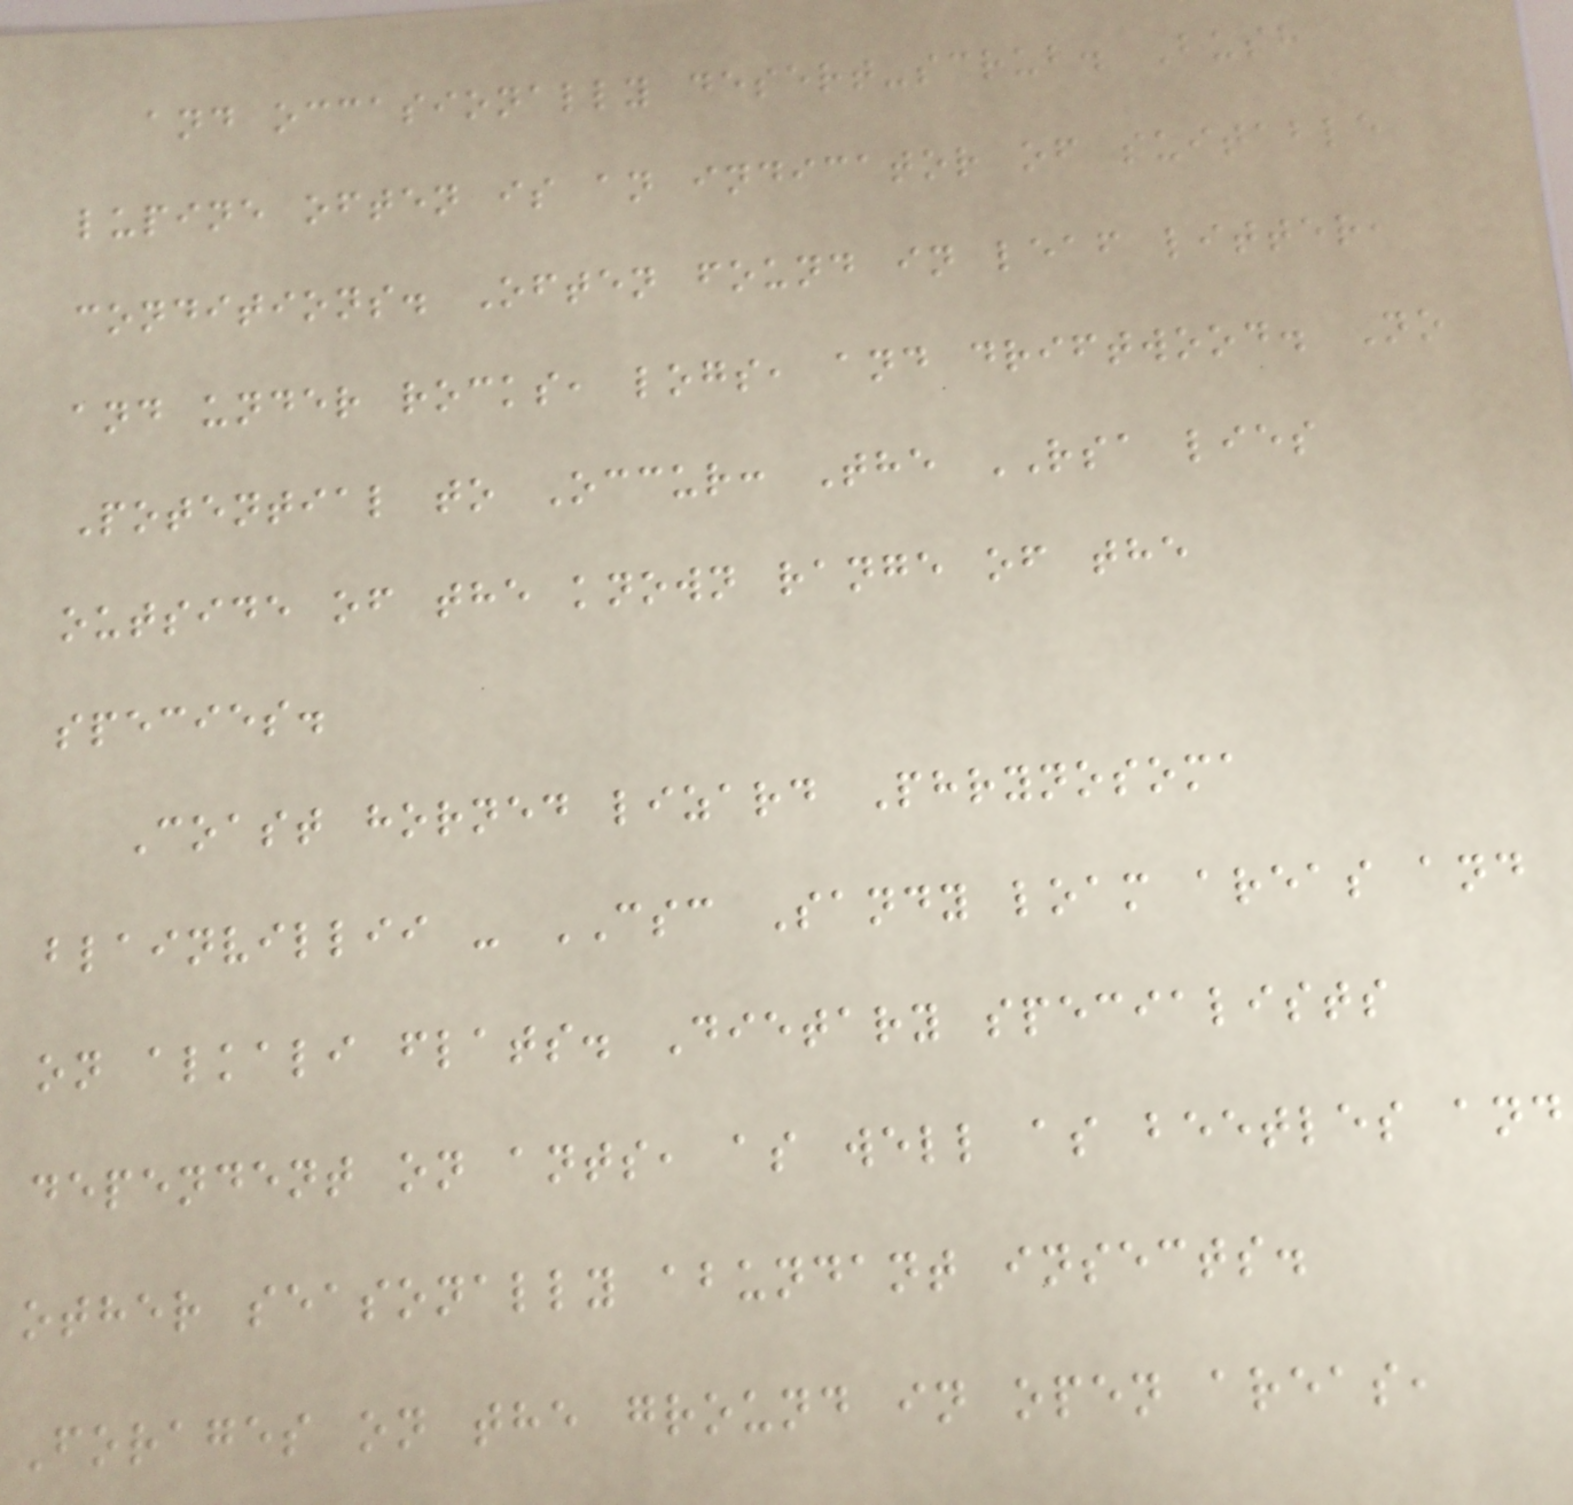and occasionally desert-scrub. Bush
lupine often is an indicator of suitable
conditions. Often found in leaf litter,
and under rocks, logs, and driftwood. No
Potential to Occur: The RSA lies
outside of the known range of the
species.
Coast horned lizard Phrynosoma
blainvillii - CSC Sandy loam areas and
on alkali flats. Dietary specialists
dependent on ants, as well as beetles and
other seasonally abundant insects.
Forages on the ground in open areas,
